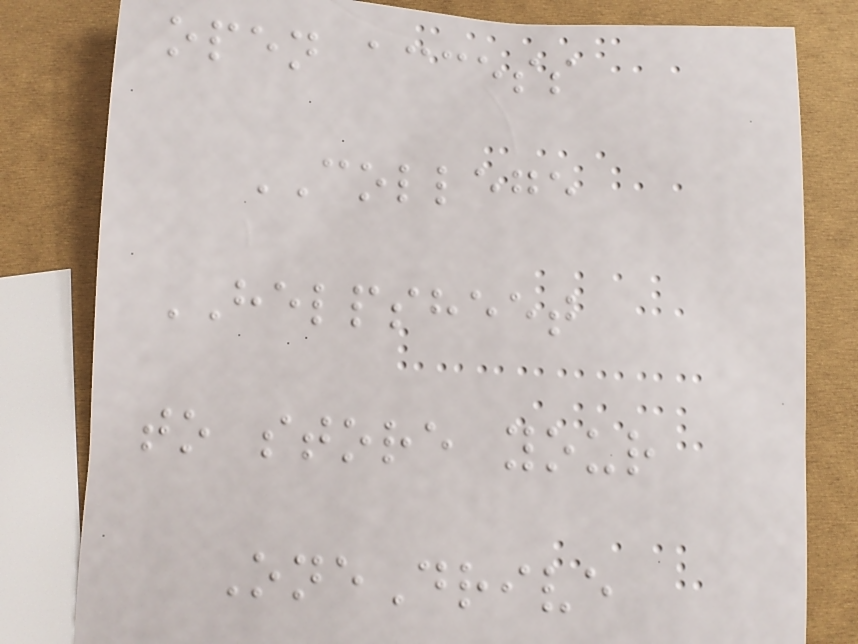open access
COLLEGE
HELPSHEET
to store your
OneDrive
